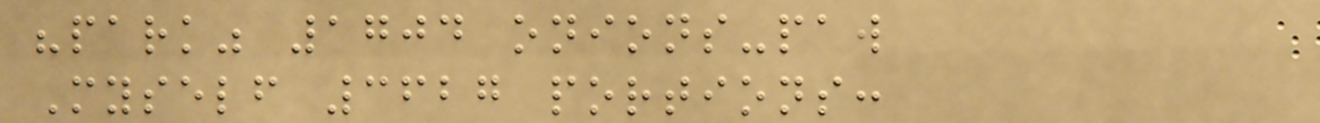"park" 1704 onions-paw
Myself 3627 portions:
